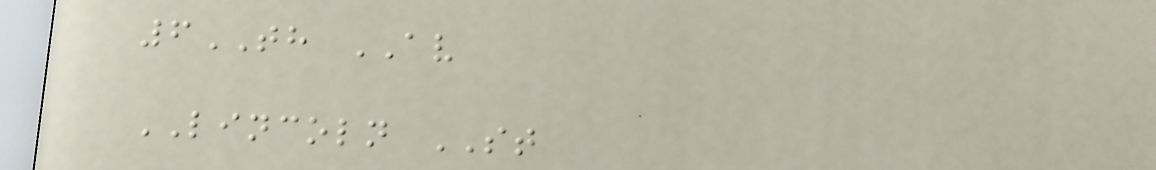6TH AV
LINCOLN ST
